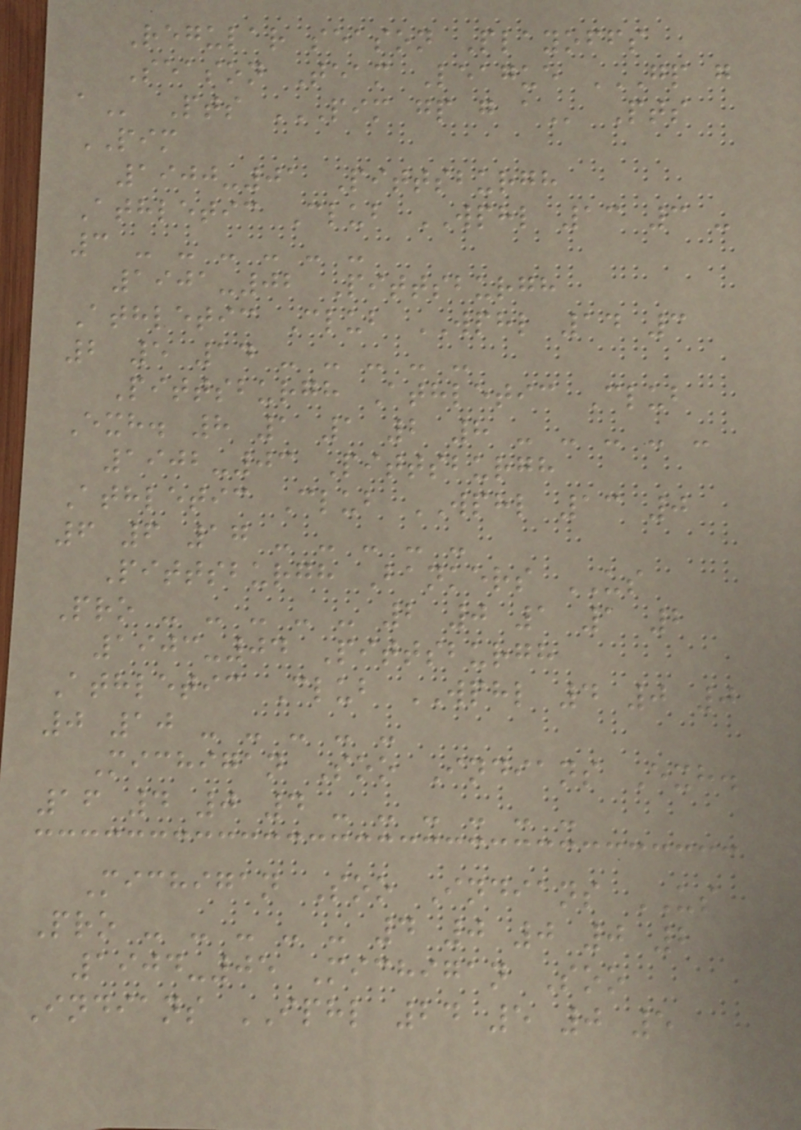Regular season Playoffs
Season Team League GP G
A Pts PIM GP G A Pts
PIM
1900-01 Pittsburgh
Athletic Club WPHL 13 3 -
3 - - - - - -
1901-02 Pittsburgh
Athletic Club WPHL 14 3
2 5 14 - - - - -
Pittsburgh Athletic Club
Exh. 8 1 1 2 8 - - - - -
1902-03 Pittsburgh
Athletic Club WPHL 13 0
6 6 17 - - - - -
Pittsburgh Bankers US
Pro - - - - - 2 0 1 1 2
1903-04 Pittsburgh
Athletic Club WPHL 4 0 0
0 10 - - - - -
Michigan Soo Indians Exh.
16 4 0 4 - - - - - -
Michigan Soo Indians US
Pro - - - - - 4 0 0 0 2
1904-05 Michigan Soo
Indians IPHL 24 5 0 5
